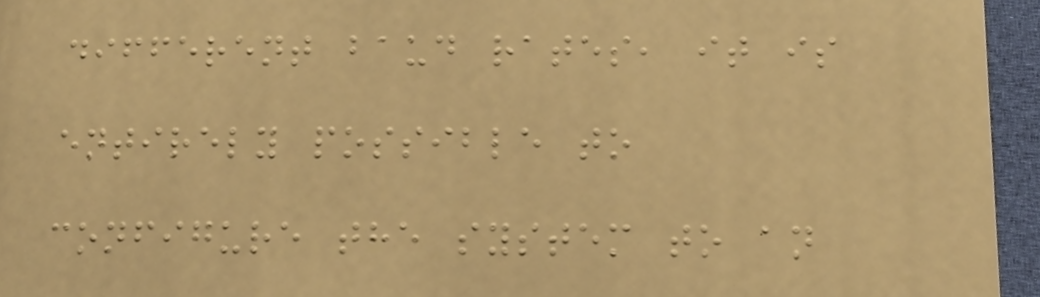different baud rates, it is
entirely possible to
configure the system to an
